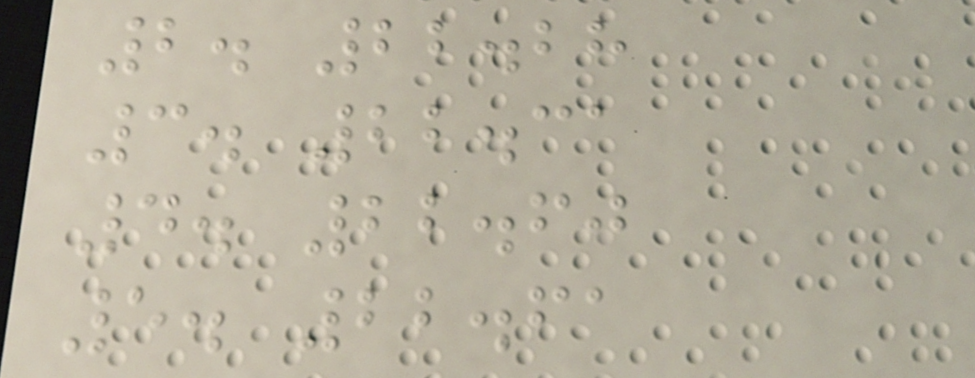2. 22.28
3. 22.31
4. 22.60
5. 22.61
